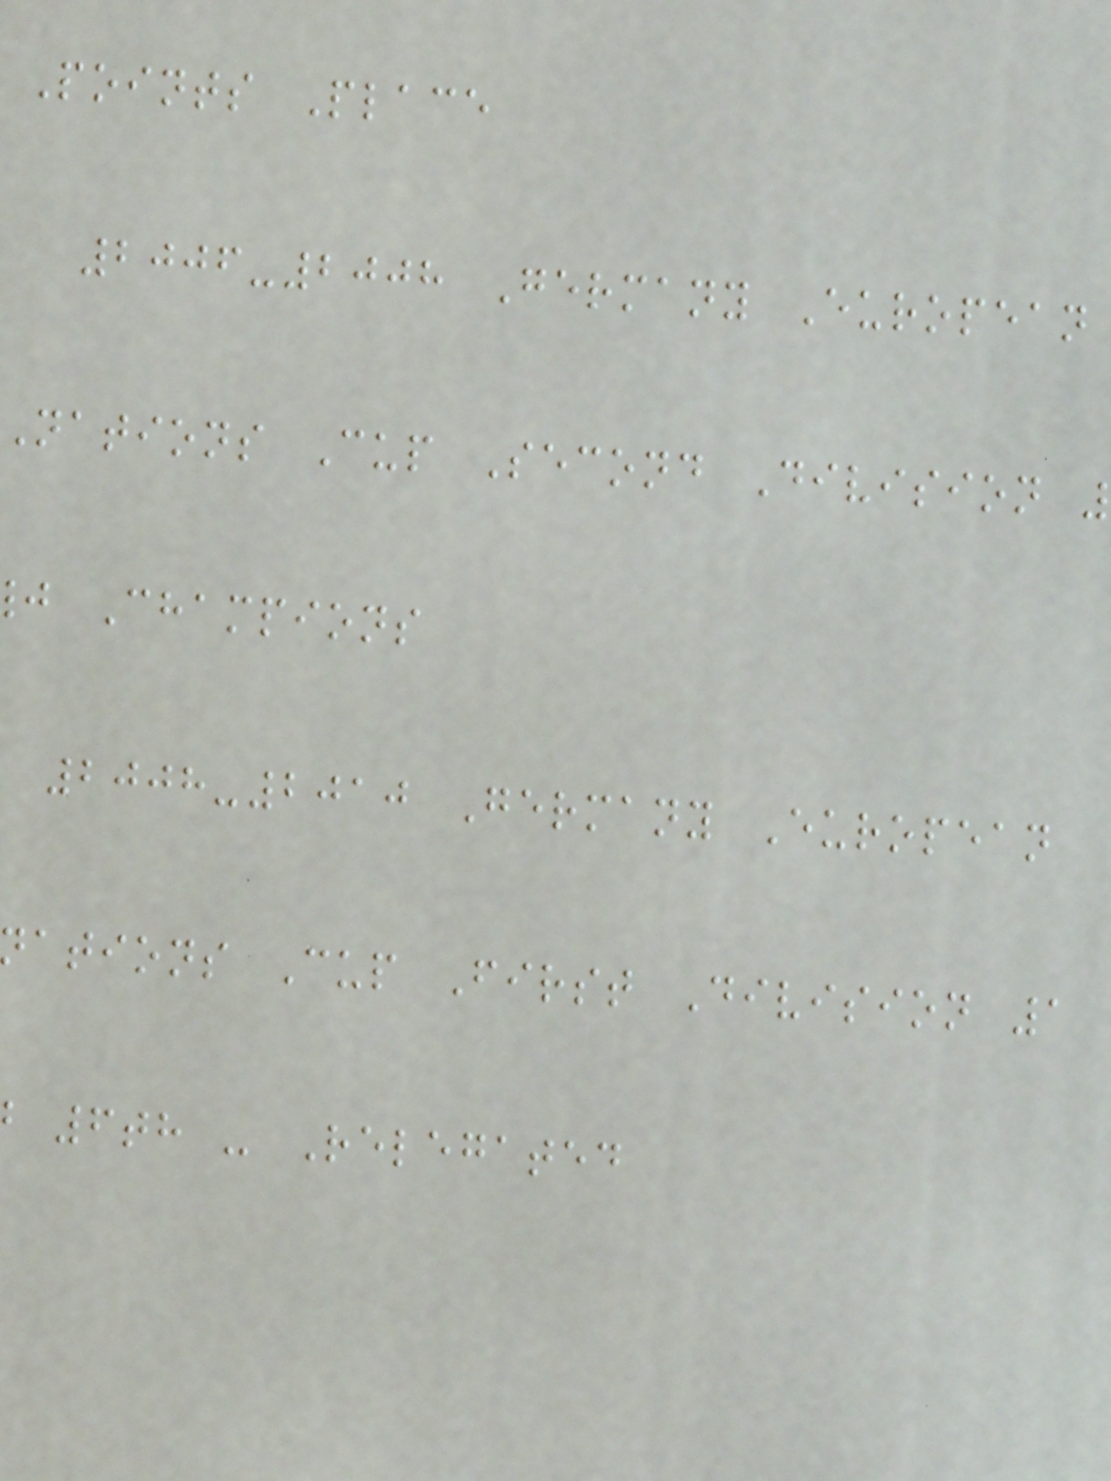Points Place
2006-2008 Germany European
Nations Cup Second Division
j Champions
2008-2010 Germany European
ations Cup First Division 1
6th - Relegated
